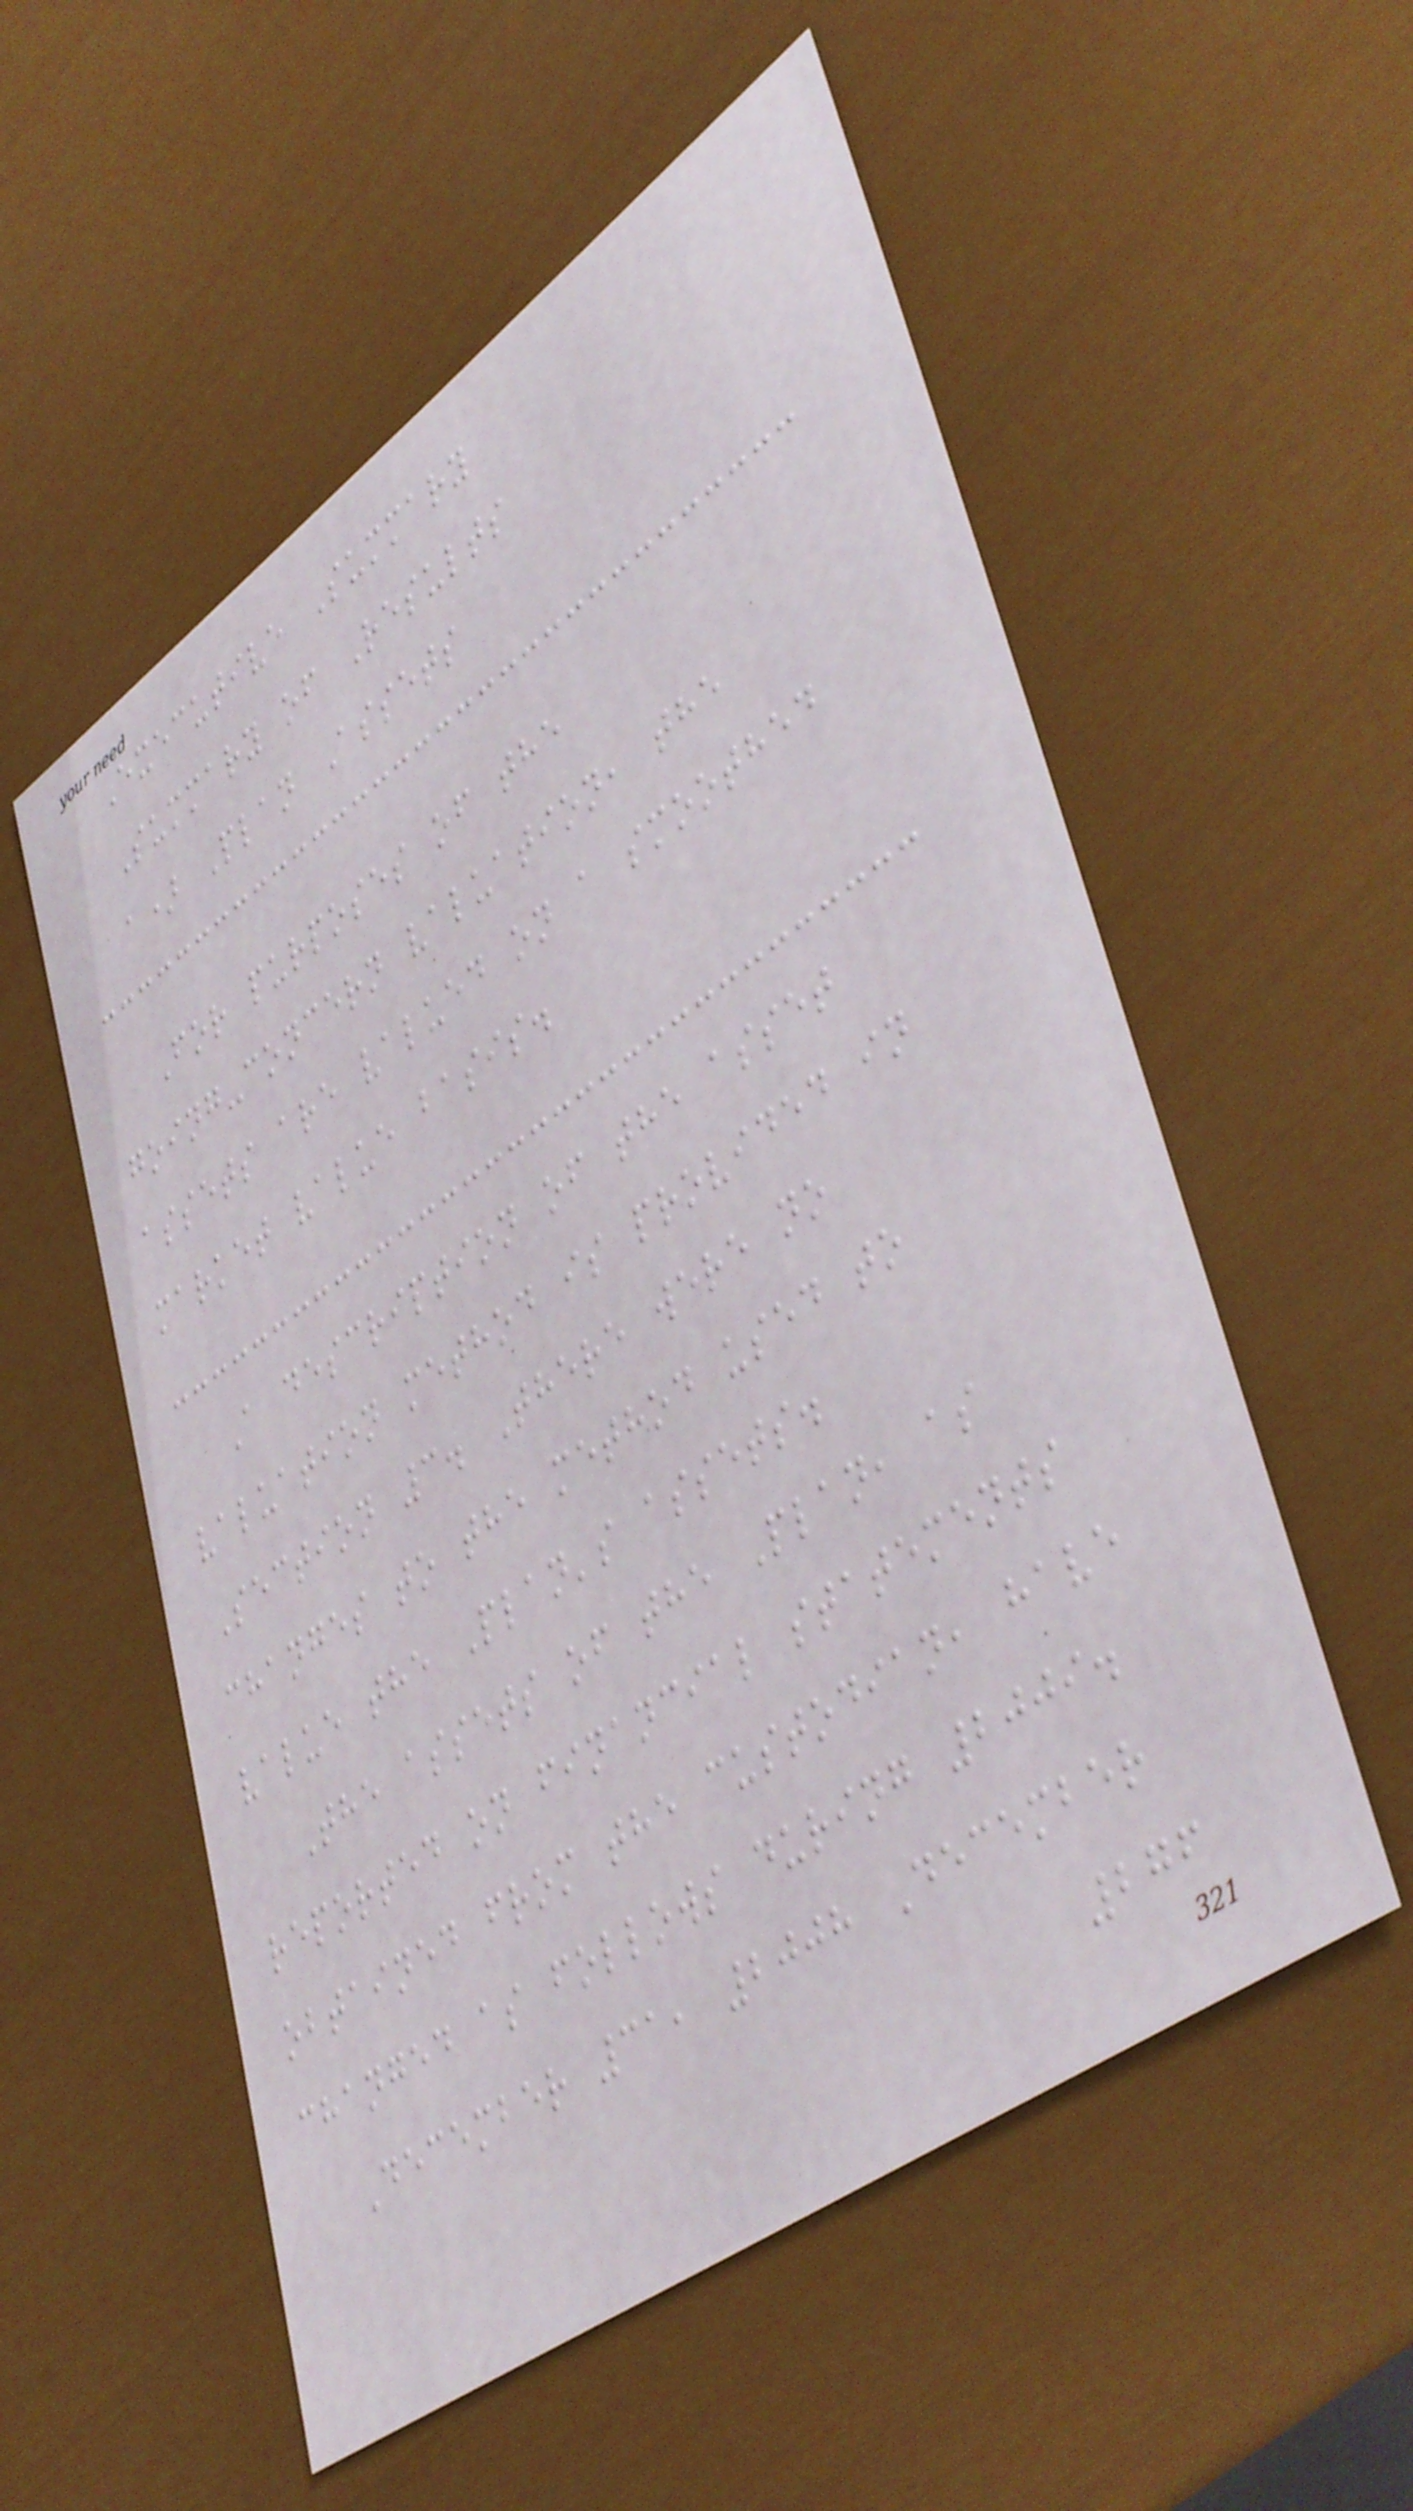Executive Summary
Summary of Results
a) Plan Assets
For purposes of the
going-concern valuation, the
assets are valued on a smoothed
market value basis.
A description of the asset
valuation method is provided in
Section 3. There were no
changes to the method used to
value the Plan's assets.
The assets of the Plan, as
reported on financial statements
obtained from the custodian, have
changed as follows during 2009.
December 31, 2008 December
276
